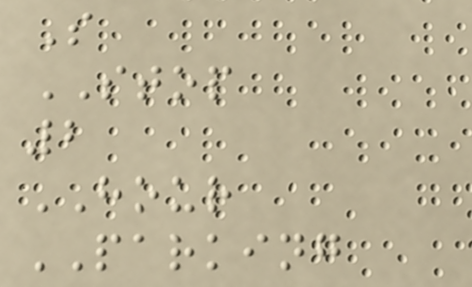S
STOP
2
HOUR
PARKING
